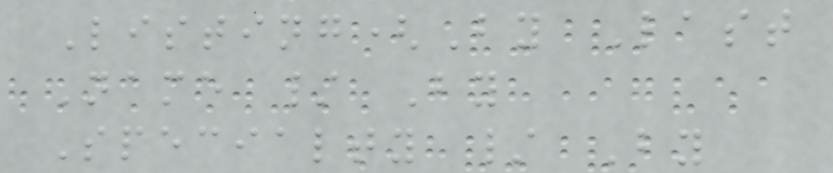Listing(By Last
Name / By
Specialty / By
